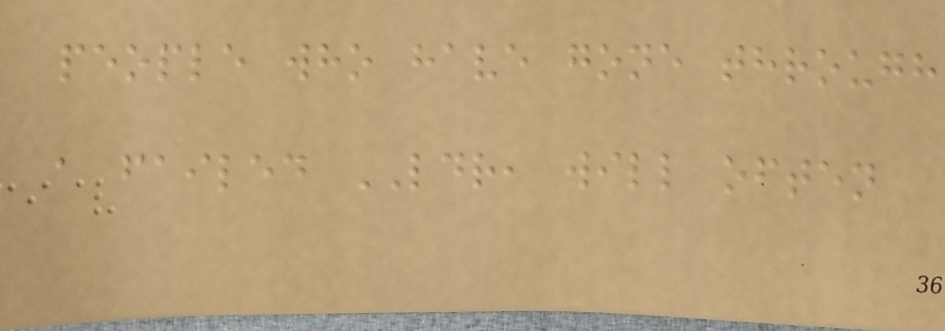people who have gone through
a failed LDR, will often
